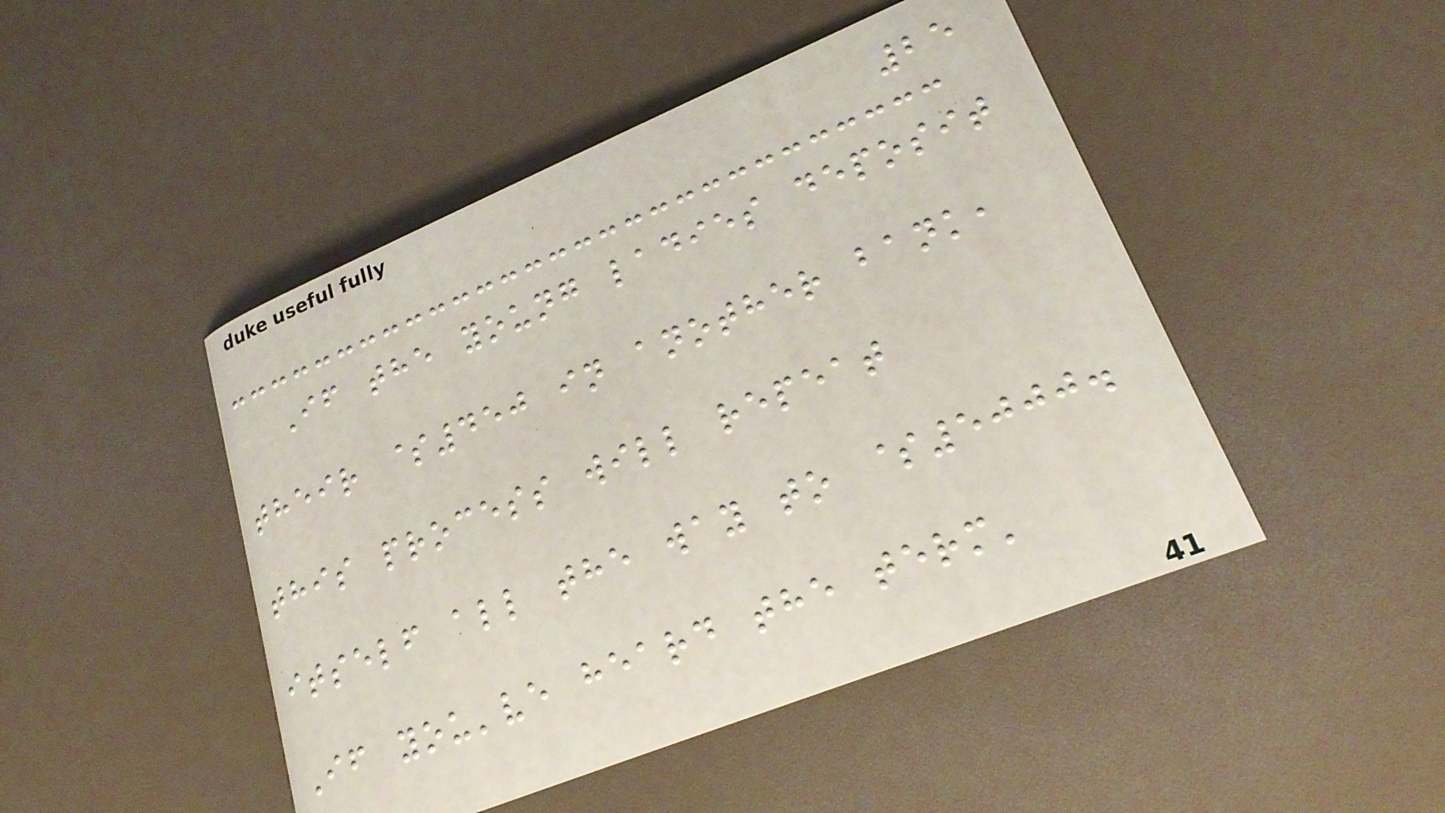25
If the young ladies deposit
their $450 in another bank,
this process will repeat
itself all the way to $5000.
If you've heard the term'
